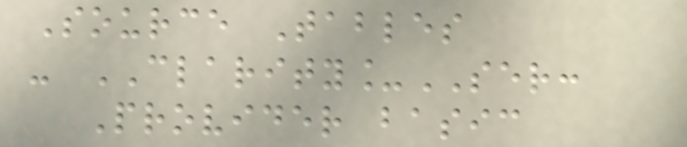Source Tables
- CLARITY_SER:
Provider basic
